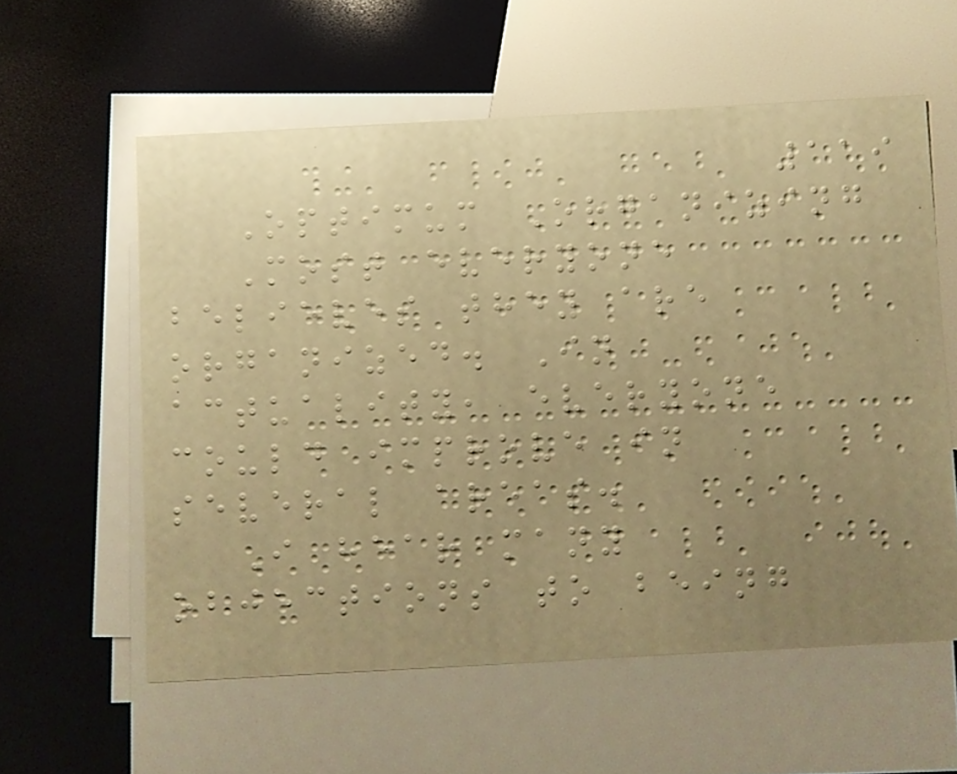119
Optimum Organizing
Most everyone
believes they are
organized. In
actuality, everyone
could improve in
several areas.
I hear many
objections to being
